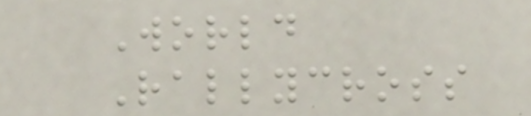World
Rallycross
